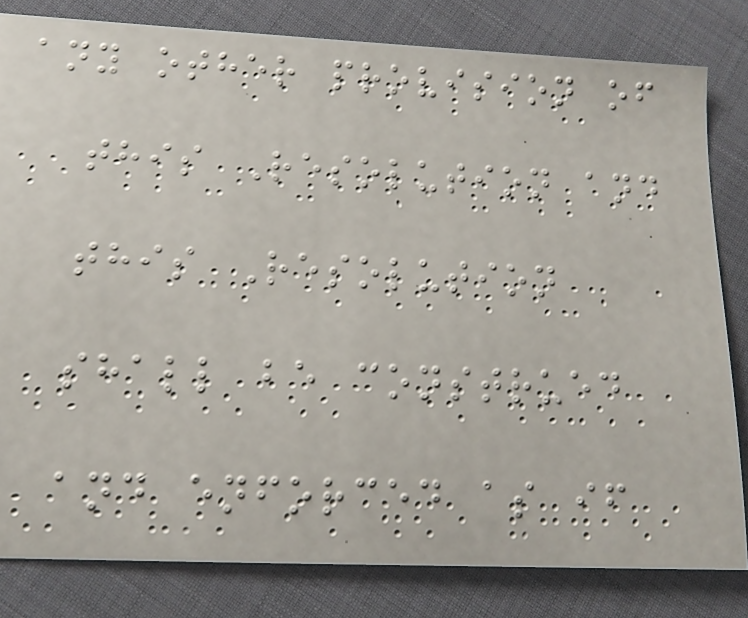any other provision of
this Resolution and
this Resolution
shall be construed
and enforced as if
